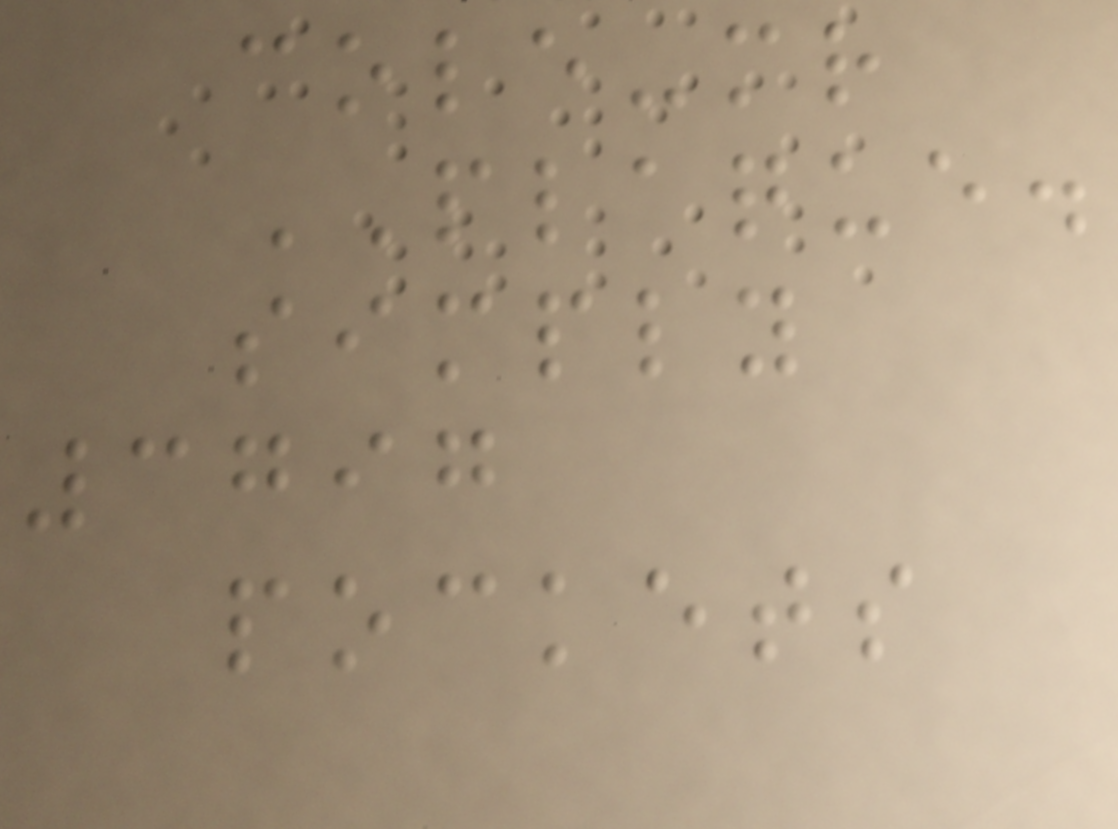cole-mr
PLAQUE.
simply
3797
pockets
